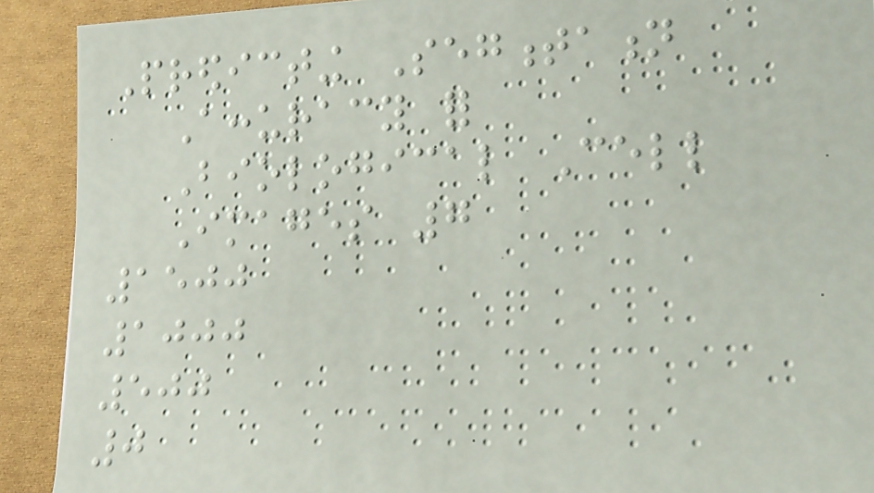Predicting Segmentation
Accuracy for
Biological Cell
Images 7
1500
1000
500
0
